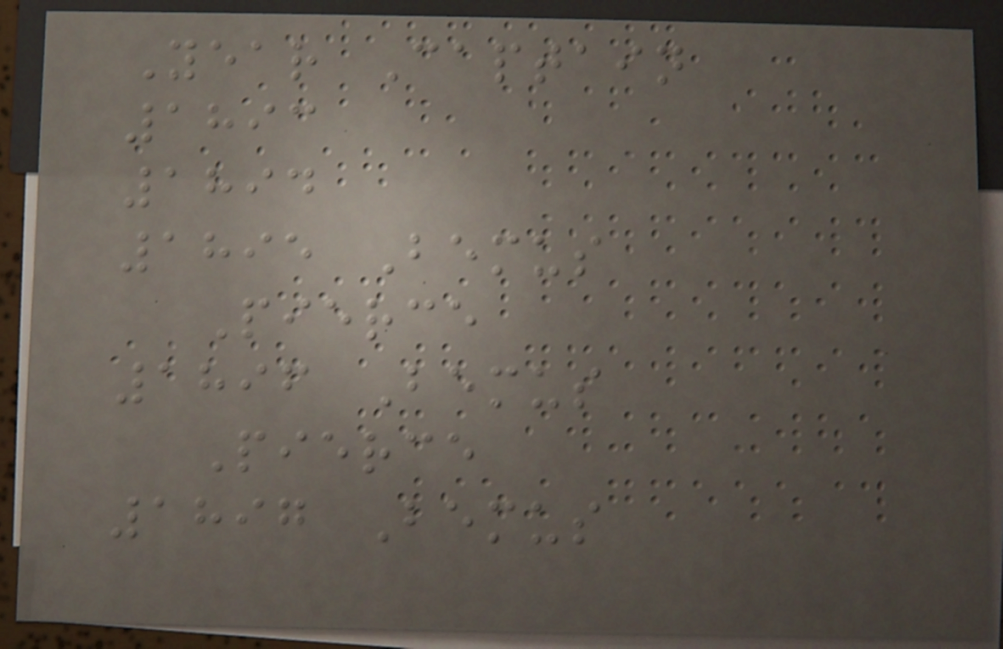Year Captain
1893
1894
1895 Bemus
Pierce
1896 Bemus
Pierce
1897 Bemus
